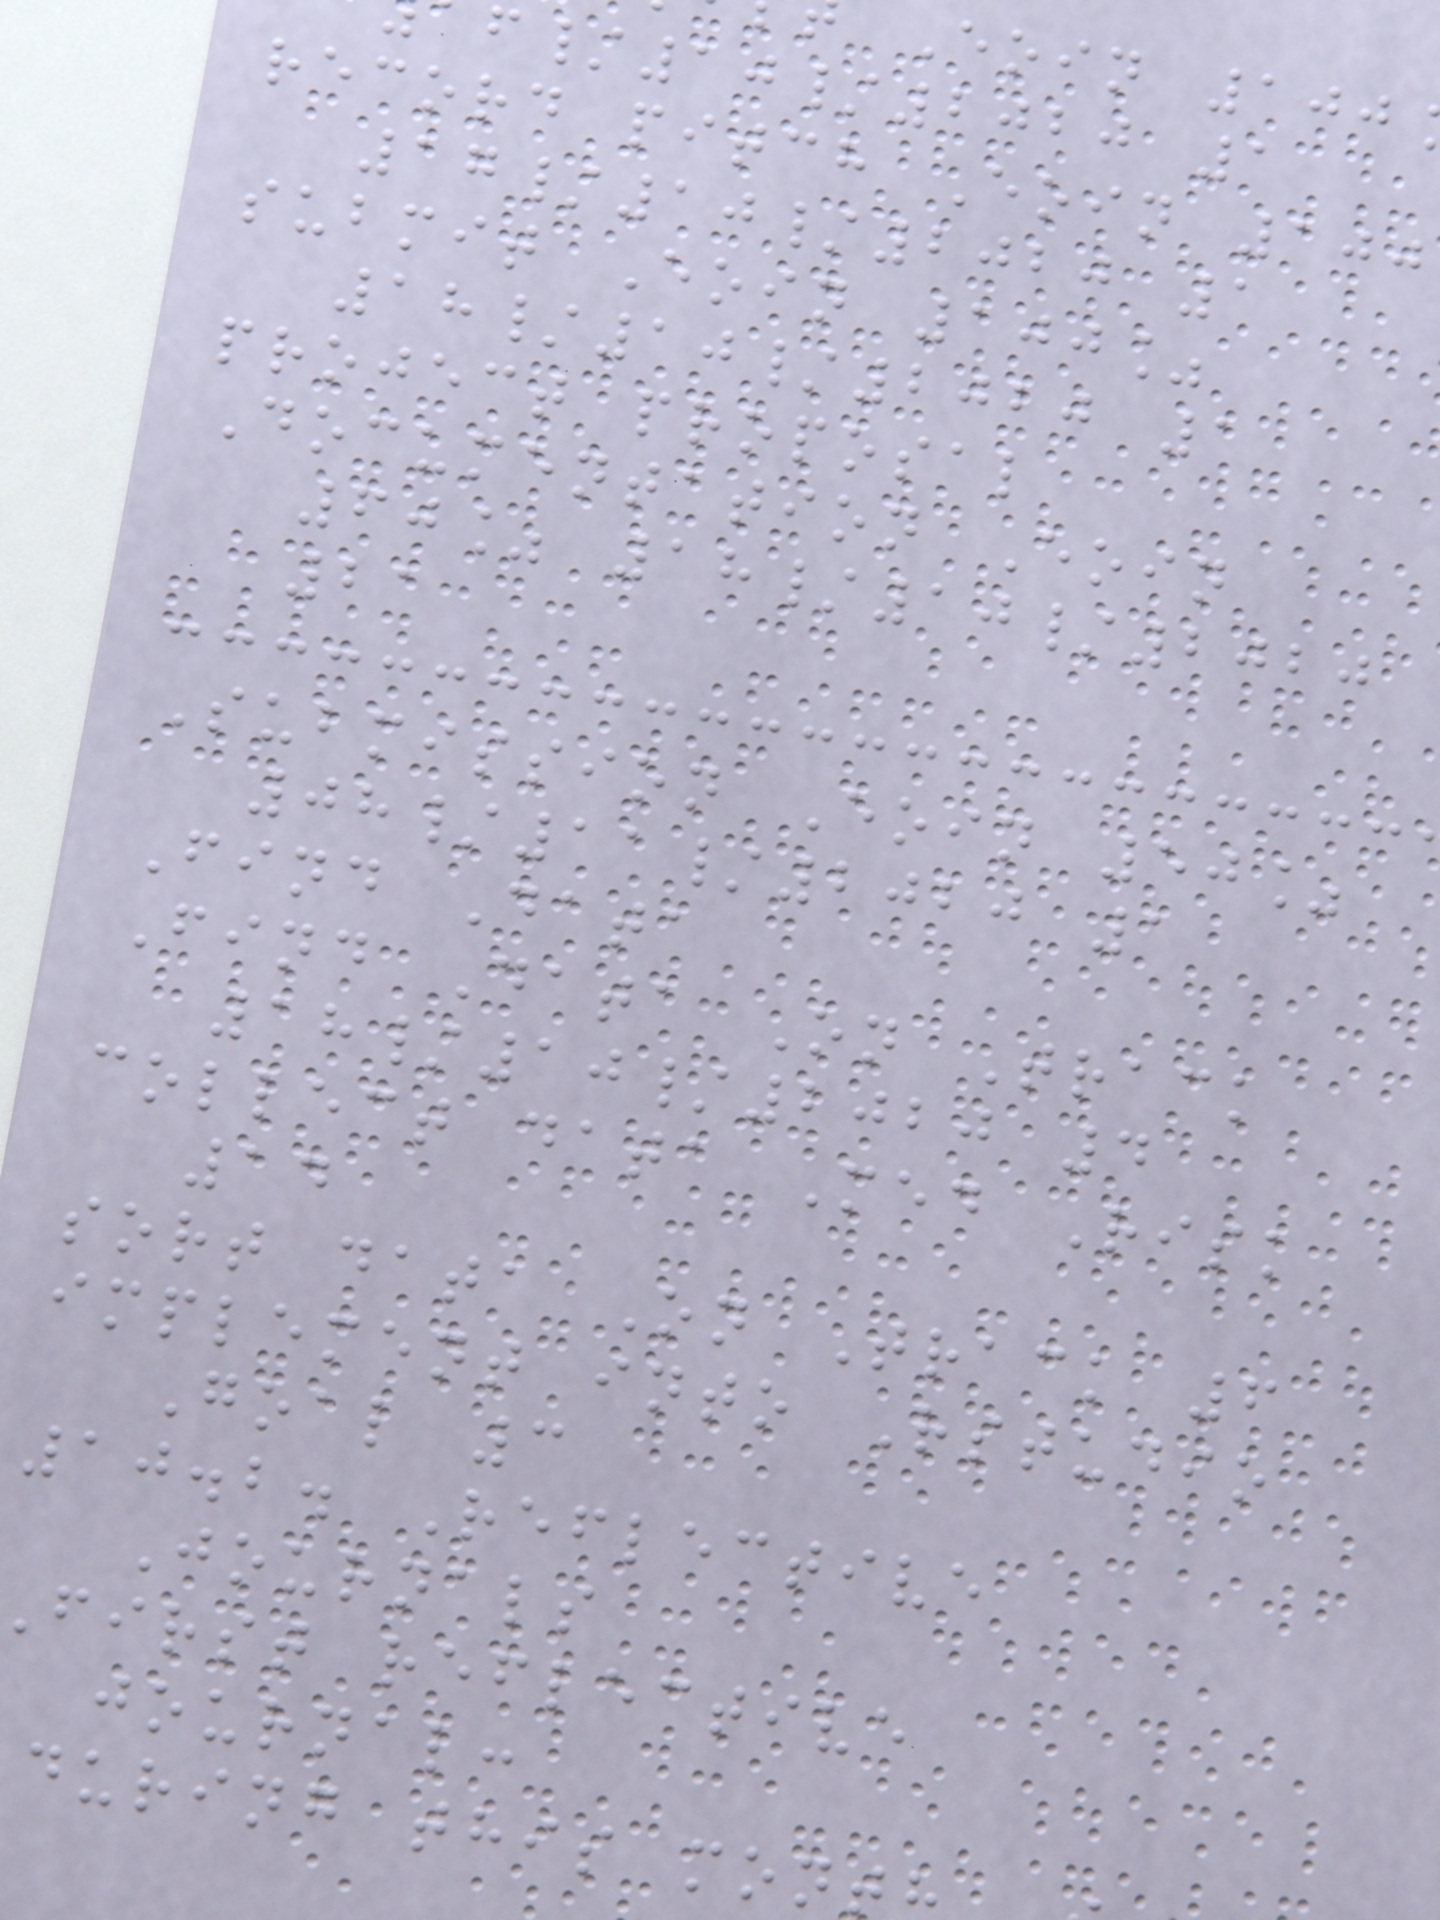Eoin 100
/10/2020 1
record pitch Eoin 100
17/10/2020 1
submit Eoin 100%
18/10/2020 1
project proposal
Documentation Eoin
60% 18/10/2020
21
Submission Eoin 50%
08/11/2020 1
Find Data
Find Data On Track
18/10/2020 4
collect data Med Risk
14
sort data On Track 6
implement into Rstudio
Goal 3
10.2. Reflective
Journals
first reflective
journal:
during this mont
